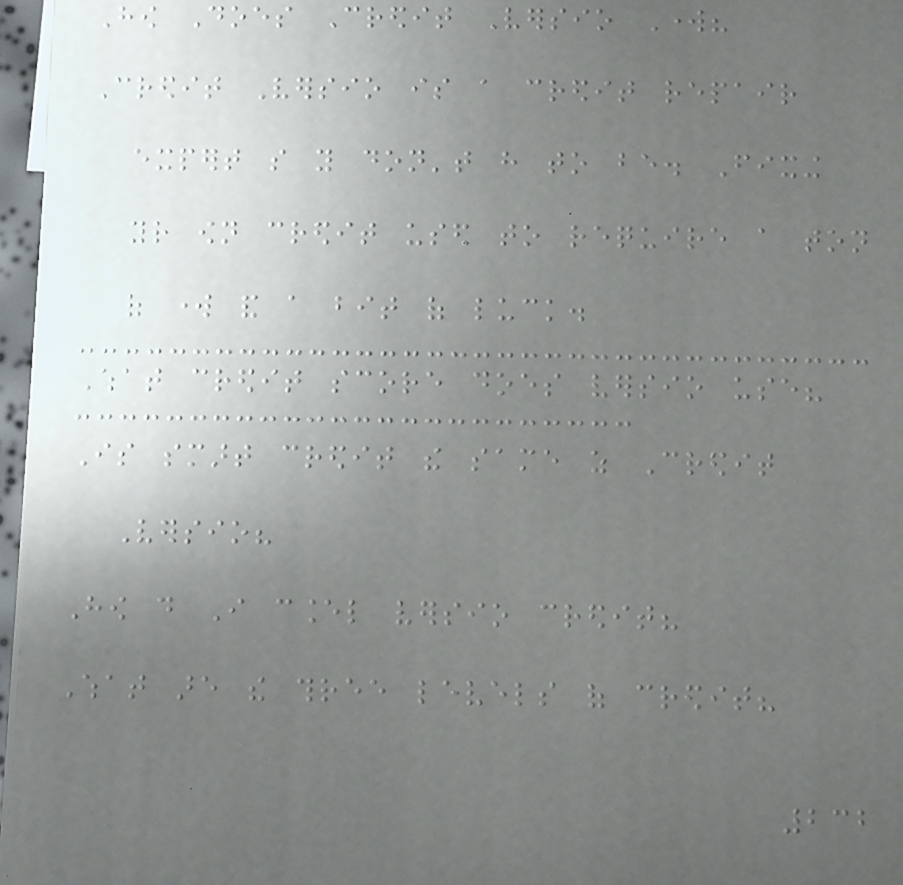How Does Credit Versio Work?
Credit Versio is a credit repair
expert so you don't have to be. Fixing
your own credit used to require a ton
of work and a bit of luck.
What credit score does versio use?
Is smart credit the same as Credit
Versio?
How do I cancel versio credit?
What are the three levels of credit?
232
